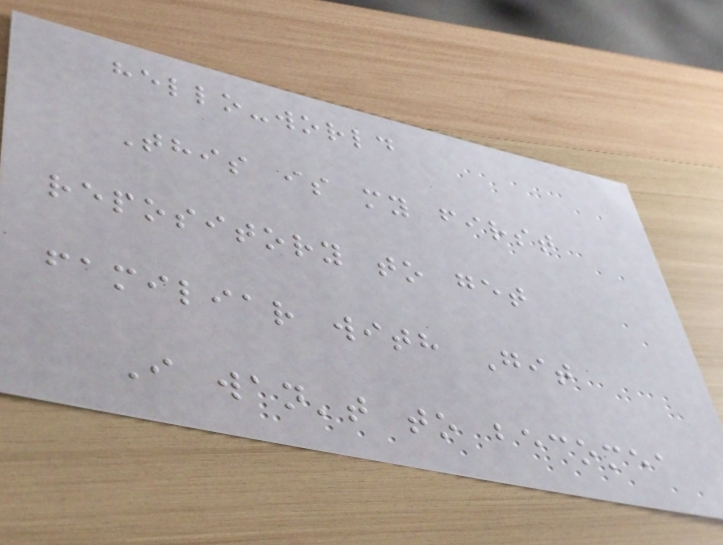hello-world
This is my first
repository to get
familiar with Git
I wan't to becomea
